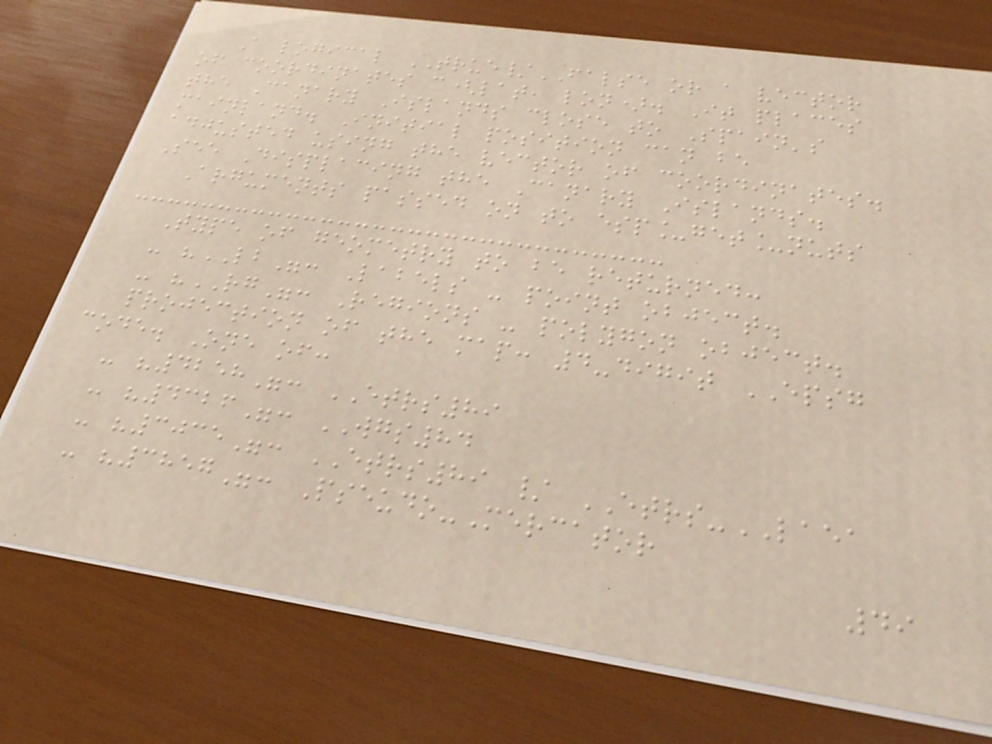A logical TRUE/FALSE or a vector
of coordinates c(lat, lon). It places
the Canary Islands close to Spain's
mainland. Initial position can be
adjusted using the vector of coordinates.
See Displacing the Canary Islands.
Arguments passed on to esp_get_nuts
Type of geometry to be returned:
- "LB": Labels - point object.
- "RG": Regions - polygon object.
projection of the map: 4-digit EPSG
code. One of:
- "4258": ETRS89
- "4326": WGS84
- "3035": ETRS89 / ETRS-LAEA
- "3857": Pseudo-Mercator
49
